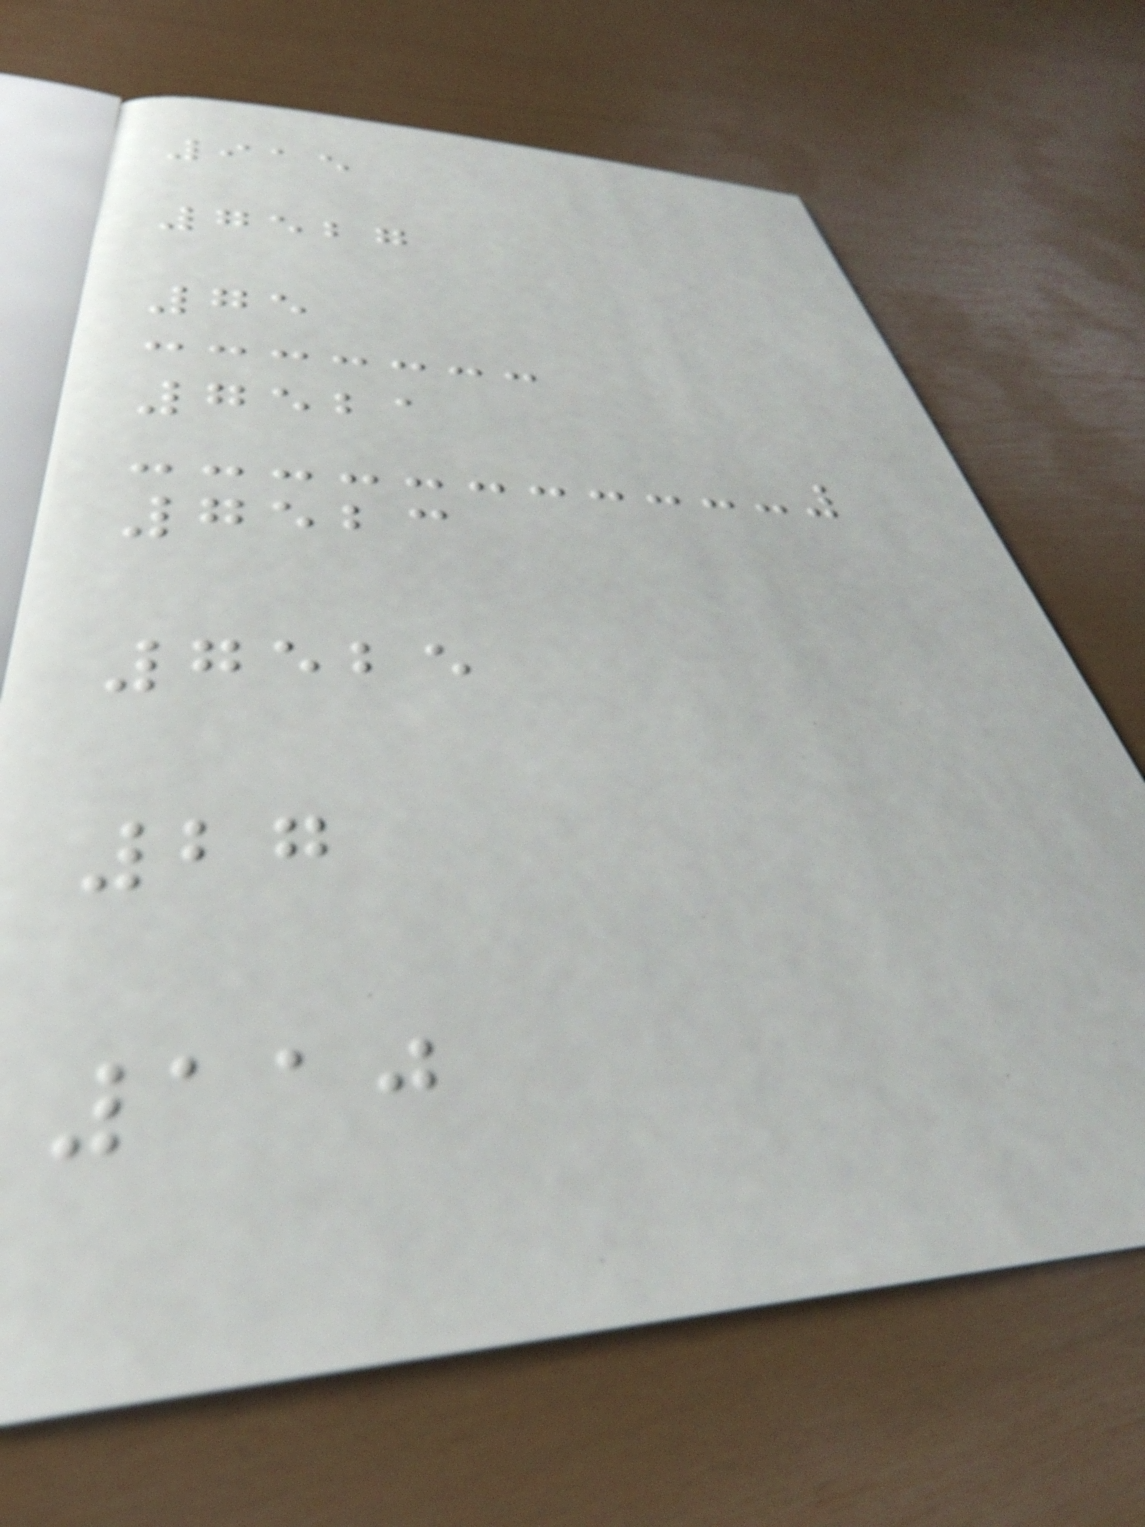915
7527
75
7521
7523
7525
27
110
